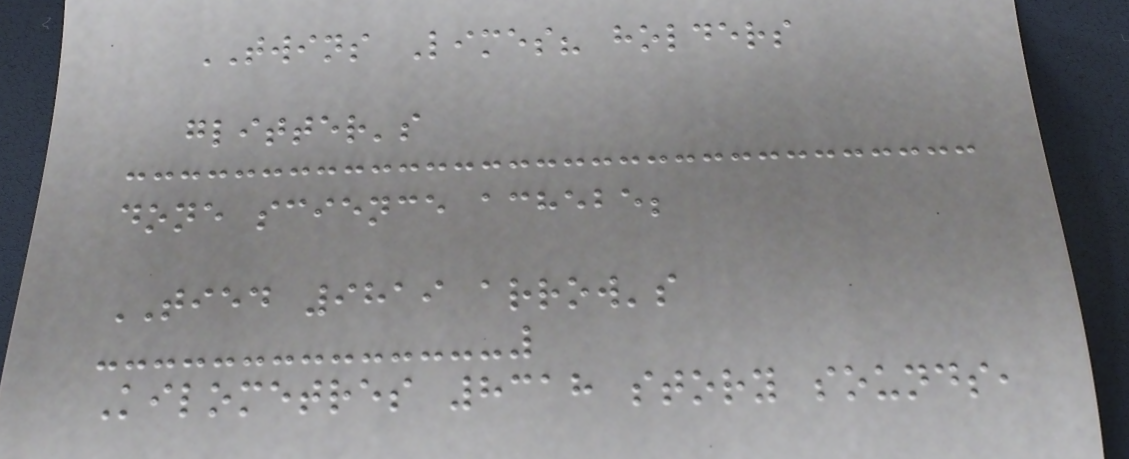TWINS Limes? holders
glitter's
done science achebe;
TIED 9819 arrow's
Kilometres 8318 story sounds,
